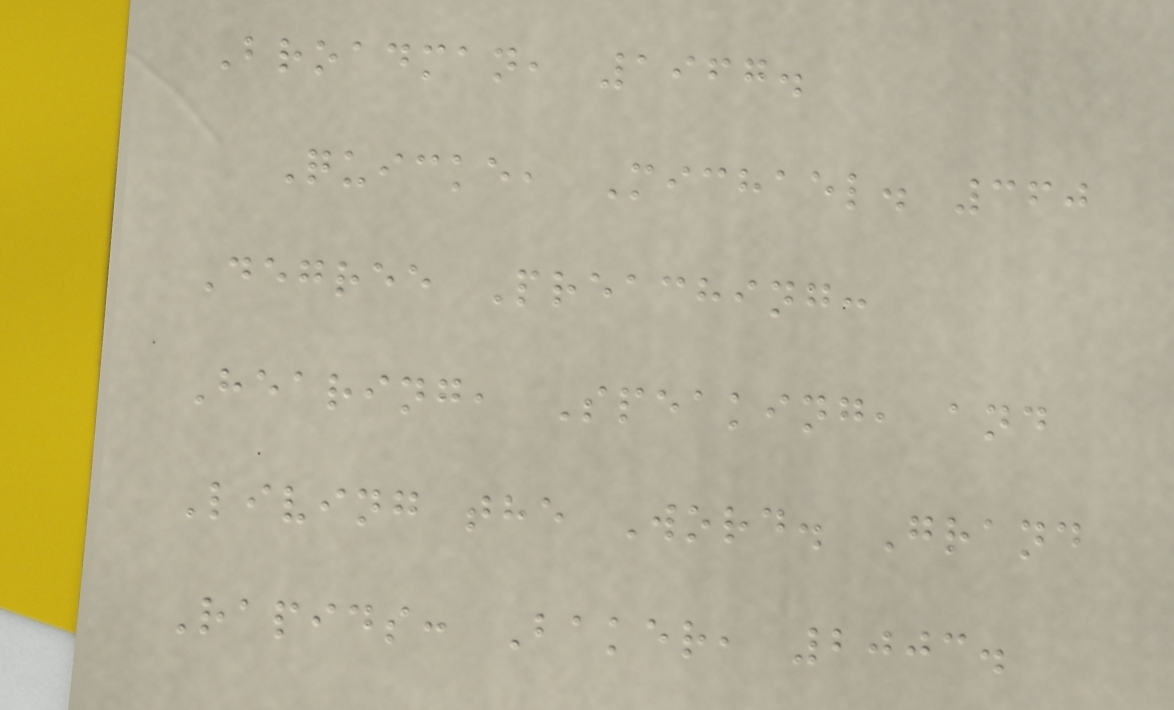Broadman, 1967.
Quicke, Michael. 360
Degree Preaching:
Hearing, Speaking, and
Living the Word. Grand
Rapids: Baker, 2003.
